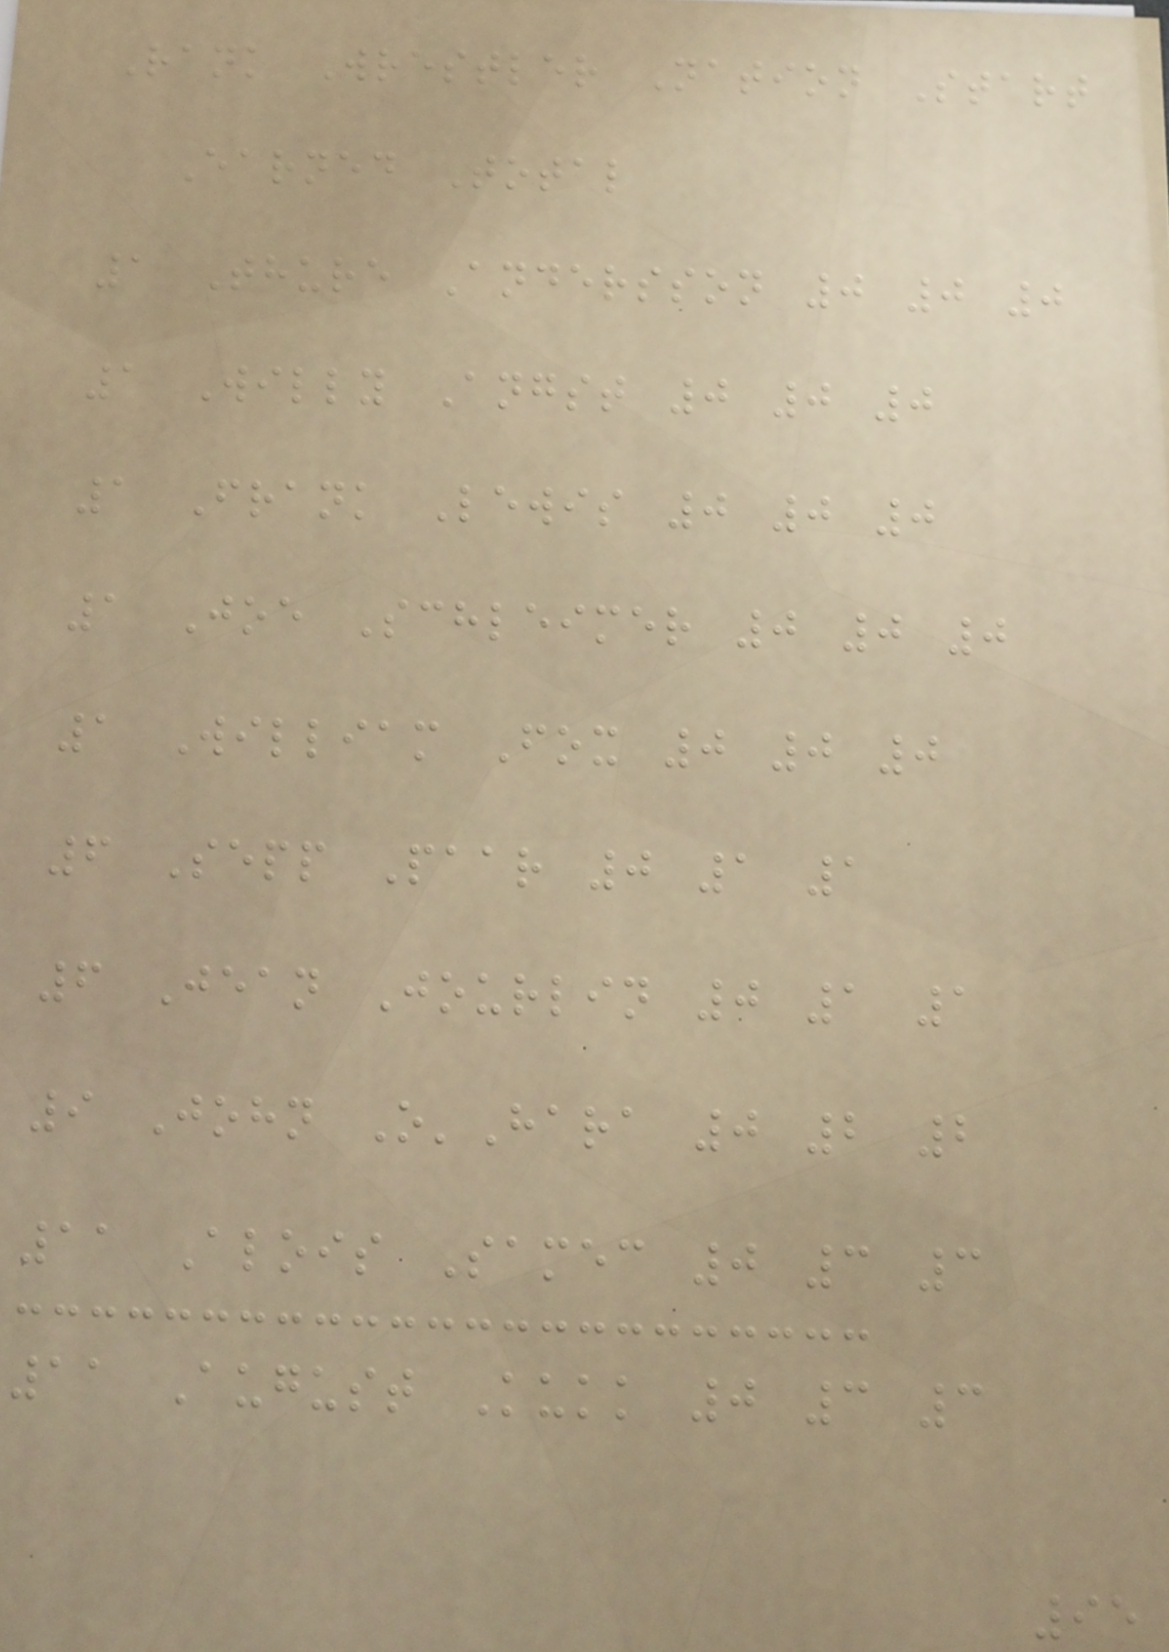Rank Wrestler Nation Start
Earned Total
1 Thure Andersson 0 0 0
1 Willy Angst 0 0 0
1 Frank Lewis 0 0 0
1 Joe Schleimer 0 0 0
1 William Fox 0 0 0
6 Sepp Paar 0 1 1
6 Jean Jourlin 0 1 1
9 John O'Hara 0 2 2
11 Alois Samec 0 3 3
11 August Kukk 0 3 3
95
